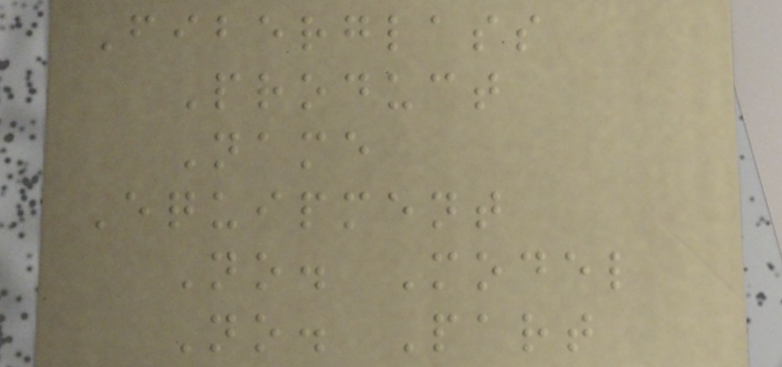Fiberglass
Product
Name
Equipment
No. Model
No. Part
